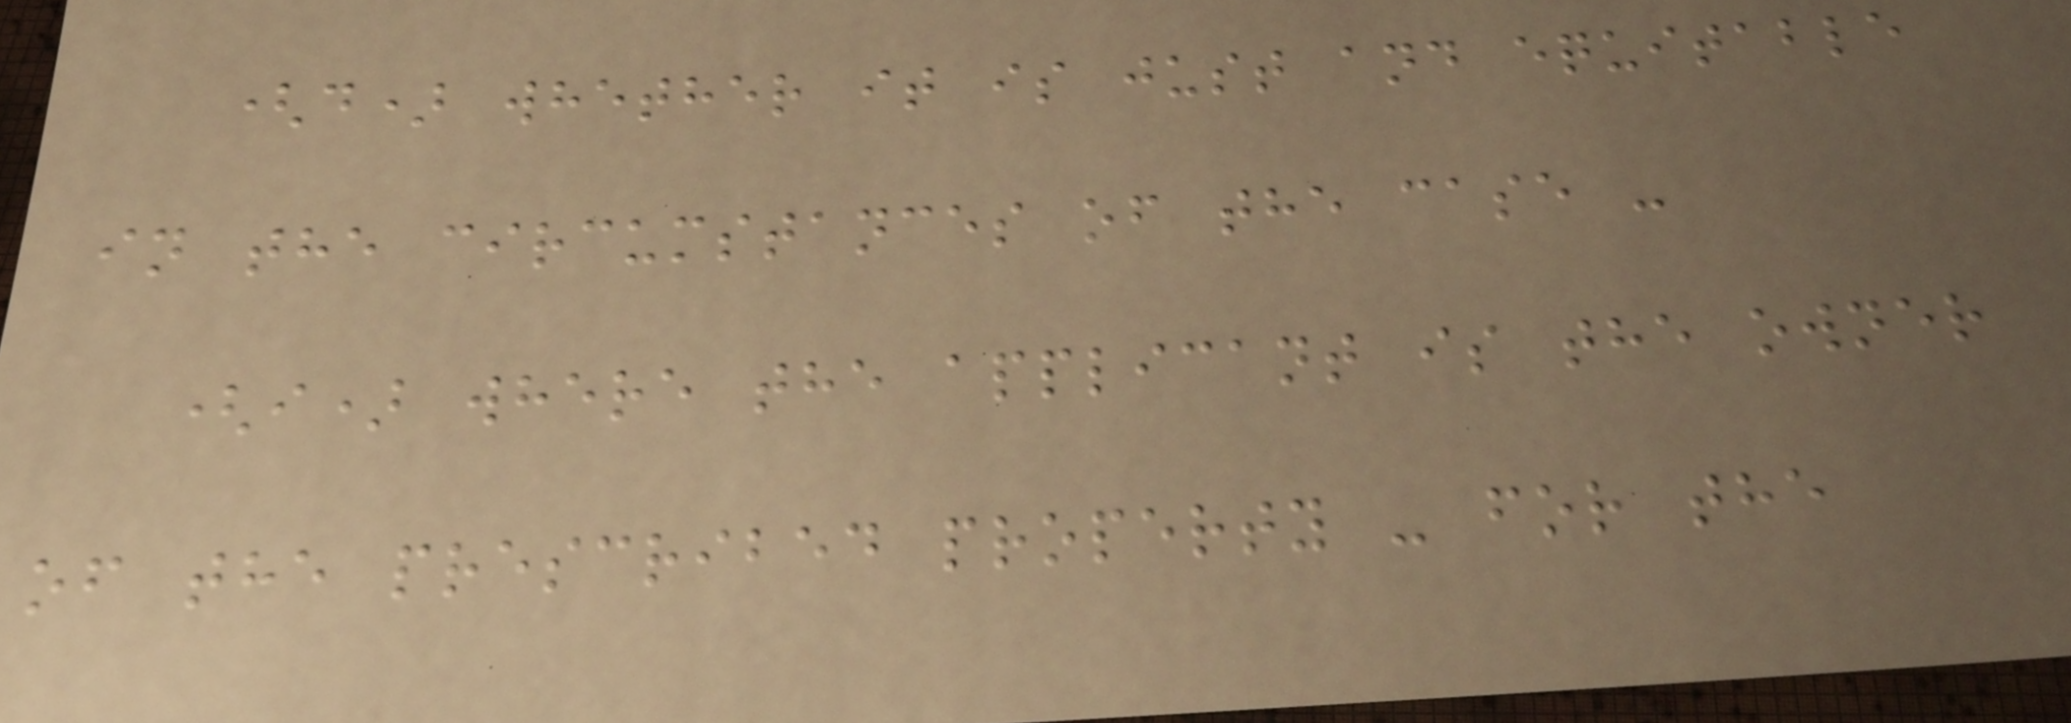(d) whether it is just and equitable
in the circumstances of the case -
(i) where the applicant is the owner
of the prescribed property - for the
